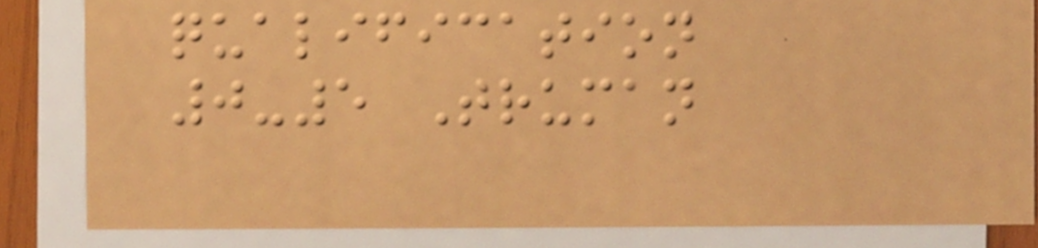qualification
0-5 Truman
